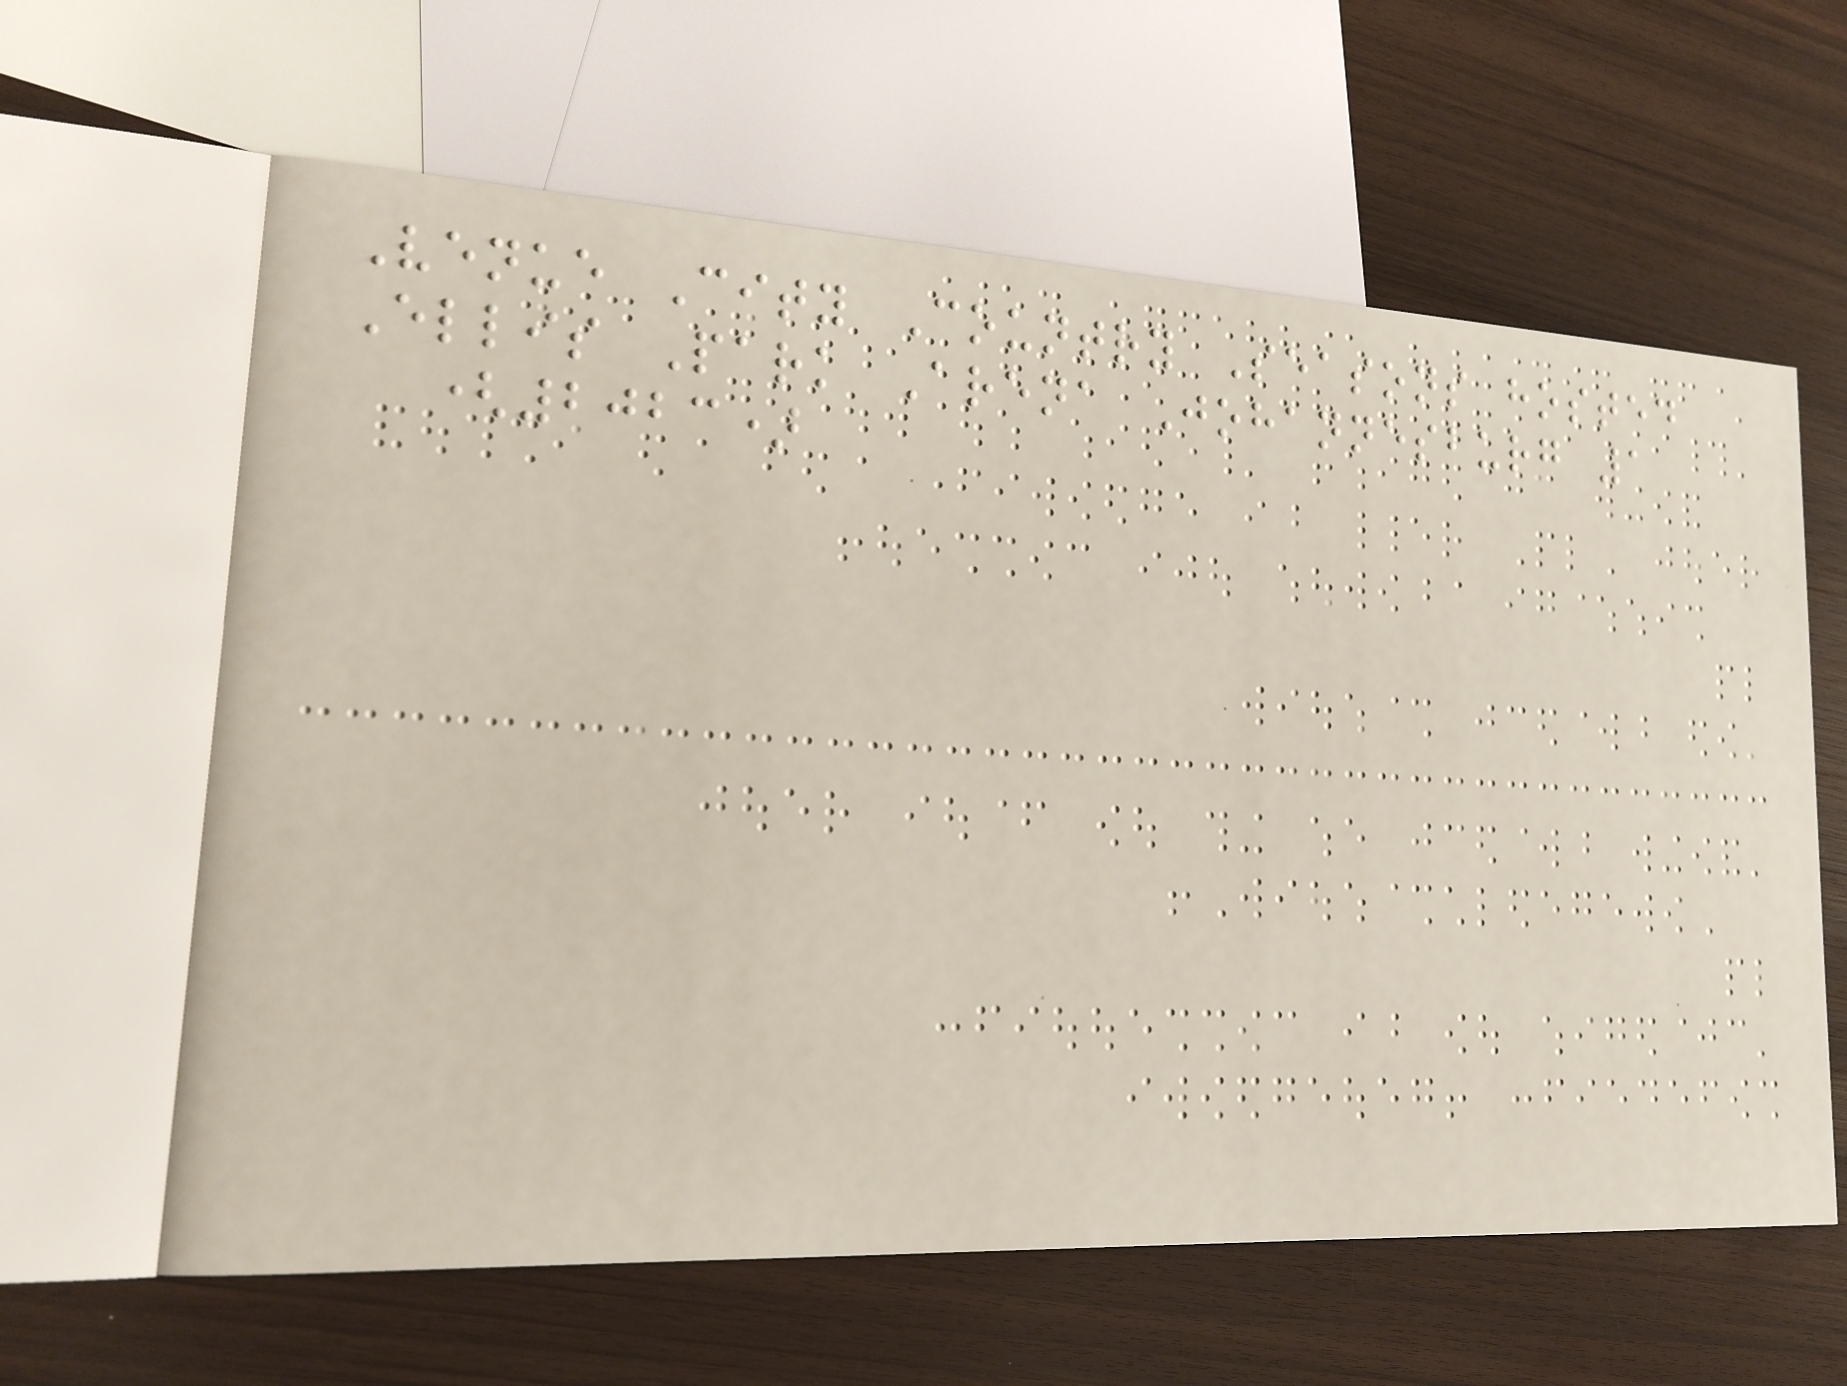Venue City Country Seasons hosted
Ellis Park Arena Johannesburg 1
(2023)
